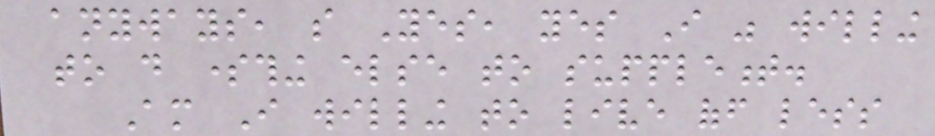anyways, so Yes, yes I was willing
to do something else to supplement.
Am I willing to live off less
